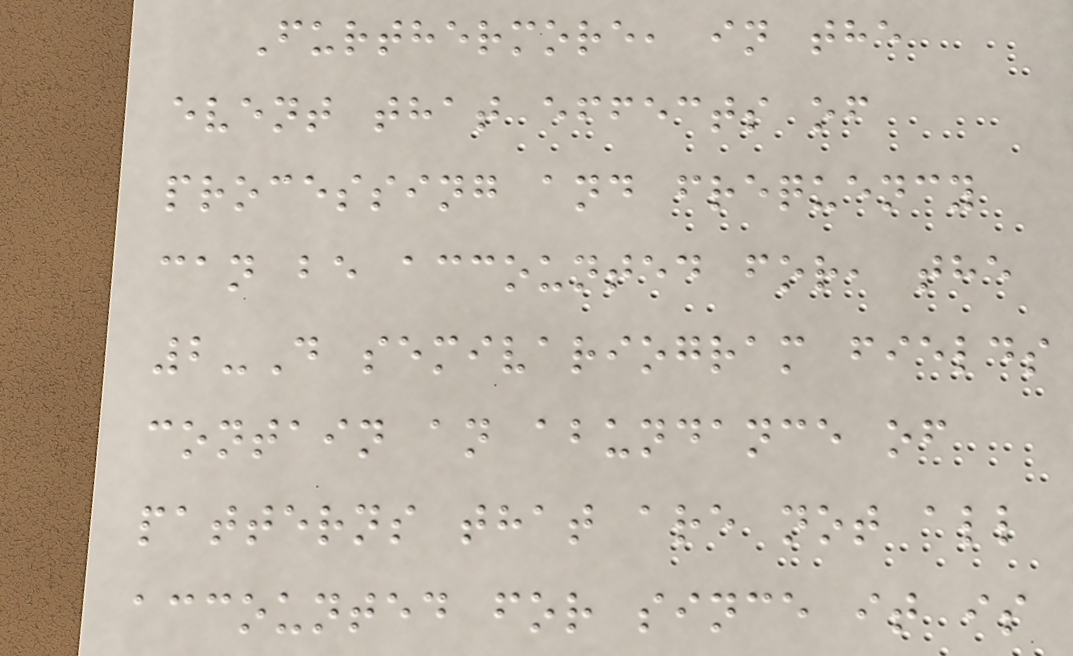Furthermore, in the
event that effects of
processing and frequency
can be accounted for, the
2-D semivariogram fields
contain an abundance of
patterns that are not all
accounted for since it is
